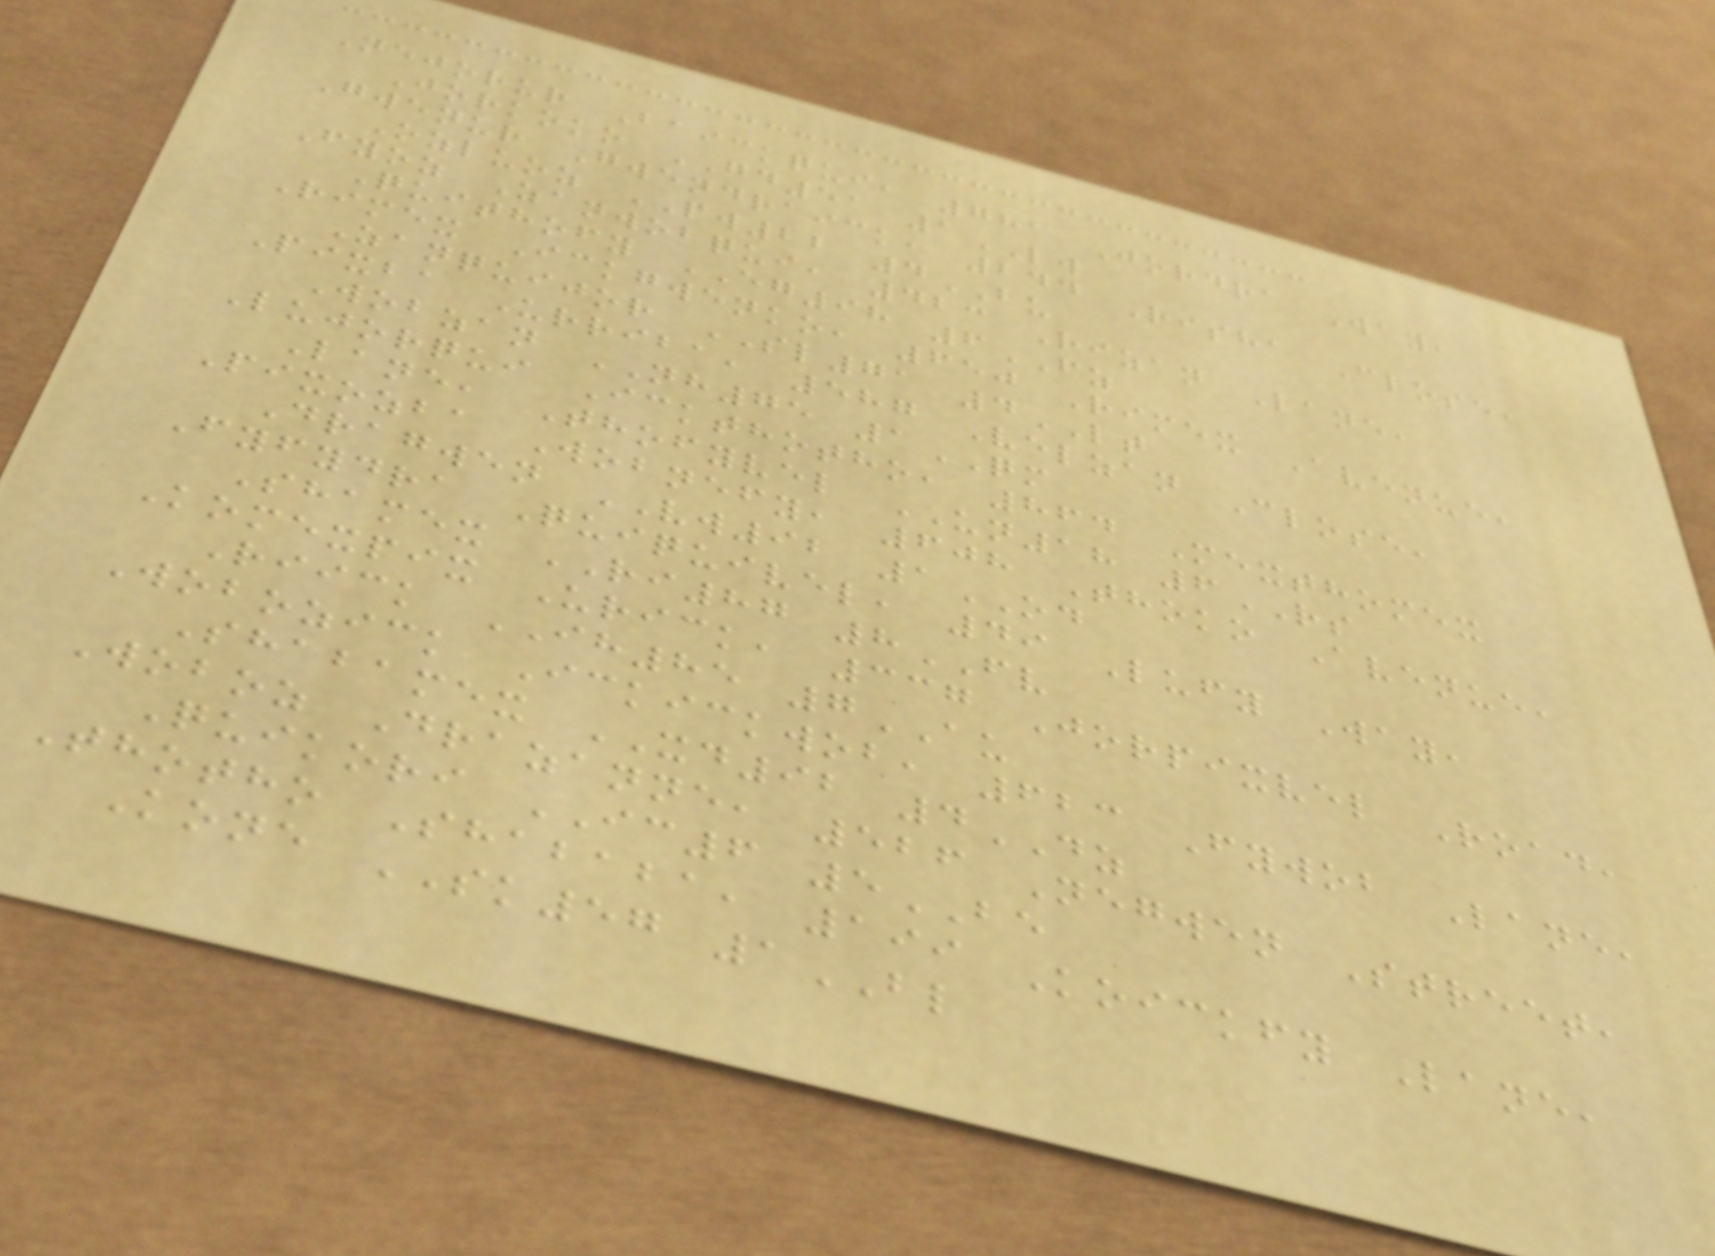Nejorur Baickqui, 781 Jordra Way,
Jorkoko GD51 1LW
Gwenur Gwendraick, 244 Risha Close,
Ozluoz PW22 4BU
Fyoz Zanwobqui, 423 Rizan Lane,
Quithofy EG98 6FZ
Rimex Ickgwenko, 650 Rimex Avenue,
Zanquijor SL71 4LT
Pixba Urriba, 587 Velzan Close,
Wobzan NH75 1QM
Lujorqui Ickthotho, 864 Mexthomex
Lane, Thofyvel UN18 6RS
Pixozba Wobnefy, 608 Thoko Avenue,
Dragwen VW92 1OD
Fyfydra Quiquivel, 49 Lufy Way,
Shamex RI87 8FV
Komexpix Urick, 337 Jorpixvel Road,
Riick IH85 7AU
Wobozick Ickickwob, 623 Fywob Lane,
Shabamex XD92 4DZ
Woboz Drazanne, 526 Negwen Street,
Quikori IC6 5BE
Thotho Shababa, 199 Koickfy Lane,
Kone SK57 1BL
